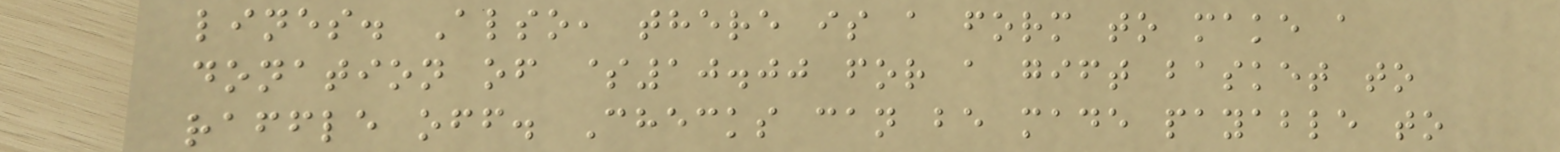lines. Also, there is a form to make a
donation of $10.00 for a gift basket to
raffle off. Checks can be made payable to
